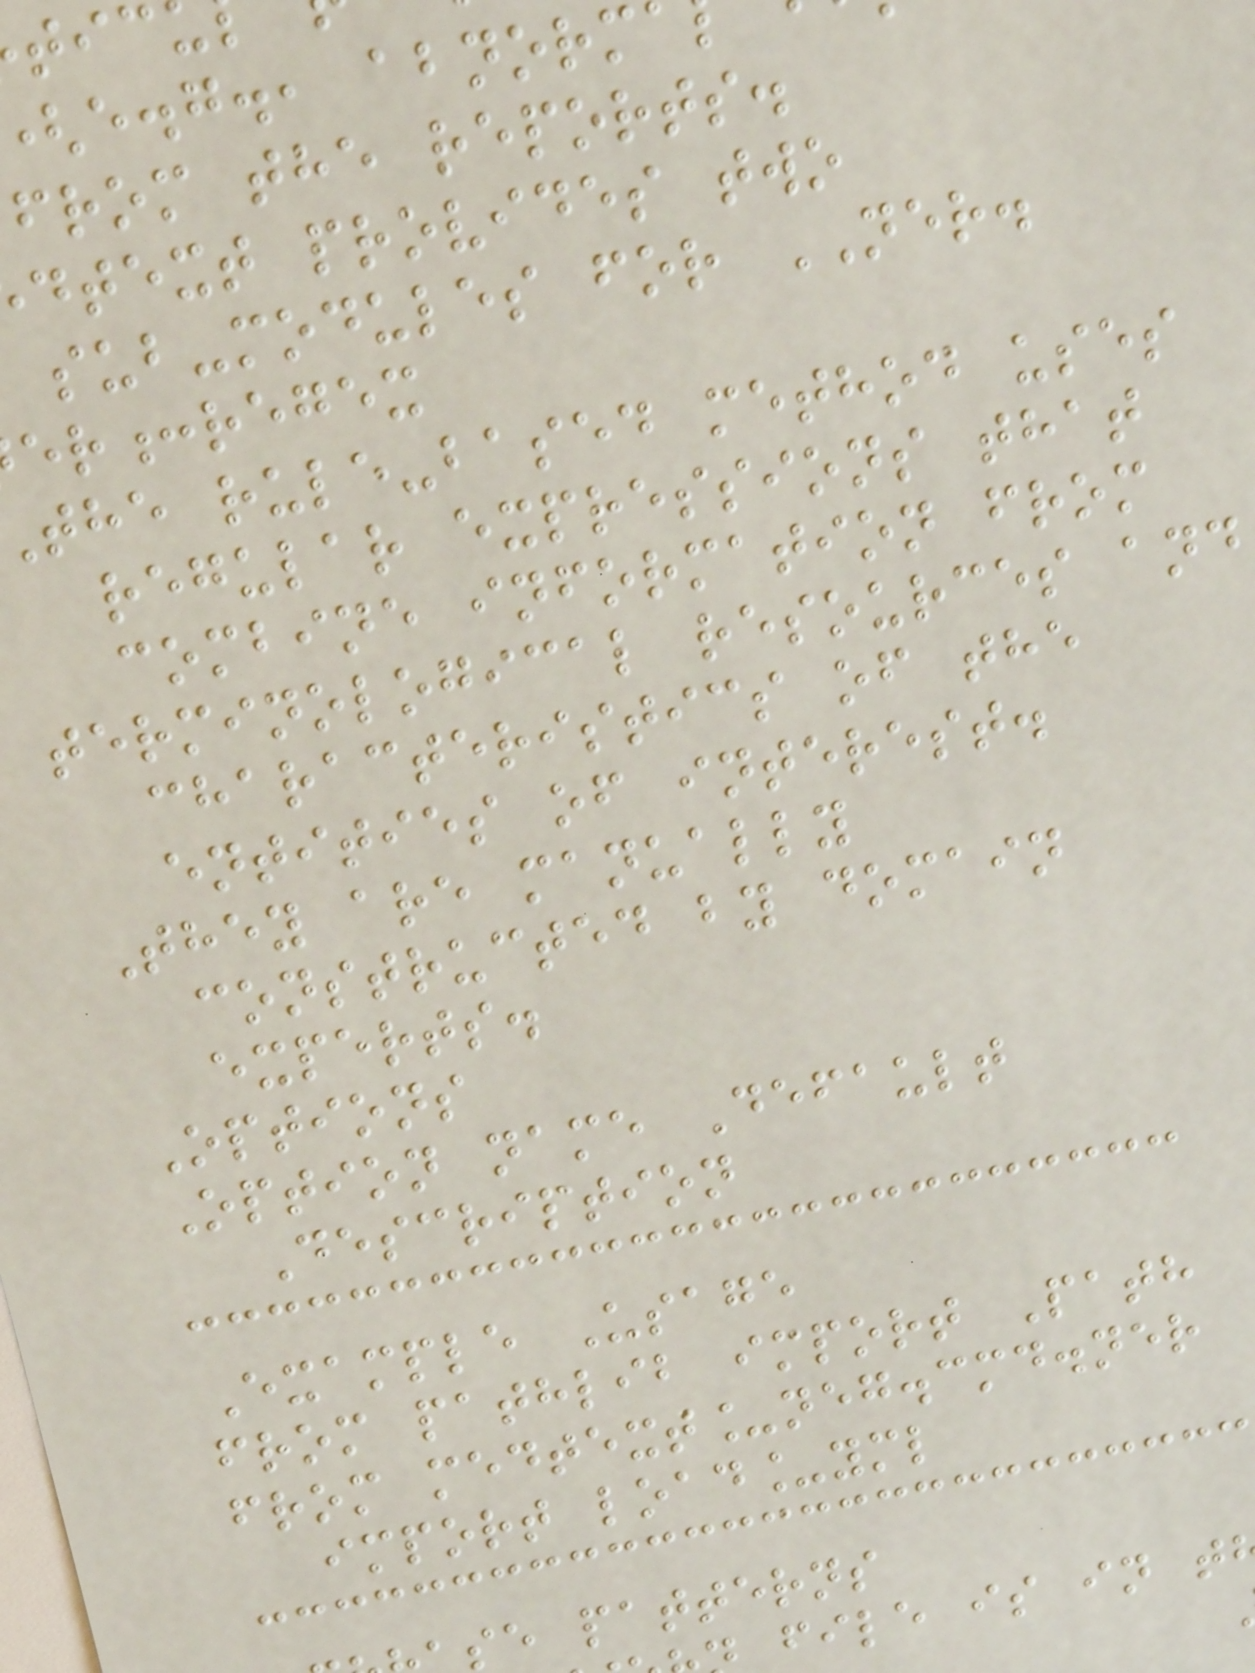e.g., abnorm
from the reports.
dtext provides two
sub-modules for NER.
er:regex
the rule-based method uses
regular expressions that
combine information from
terminological resources and
characteristics of the
entities of interest.
They are manually
constructed by domain
experts.
Options
Option name Default
Description
Example Usage
from pathlib import Path
from medtext_neg.cmd.ner
import load_yml
se patterns
file is in t
